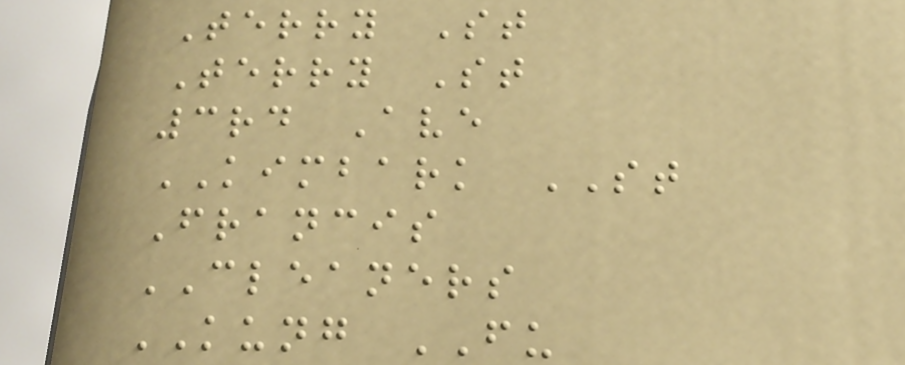Terry St
Terry St
3rd Ave
KIMBARK ST
Francis
CLEANERS
KUNG FU
